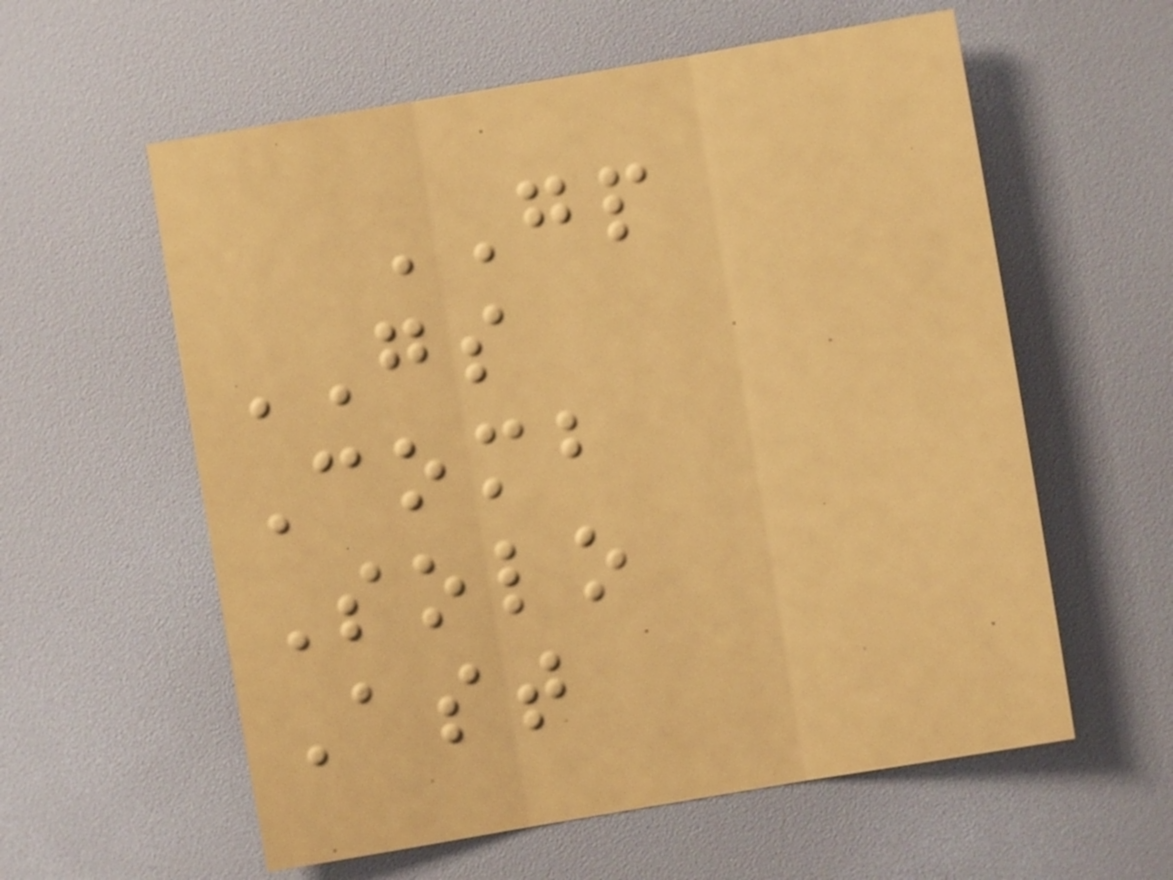GP
GS
Comb
Solo
Ast
